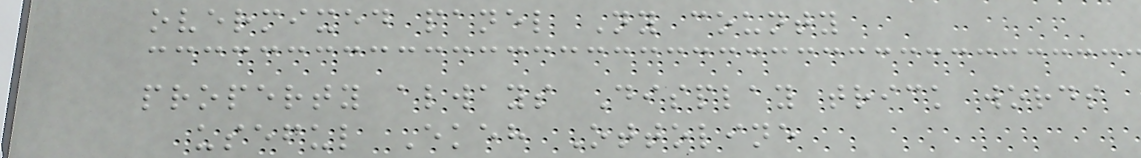overmixed panel Ny county
property always Display trick words
useful Ekeh Ottoline
